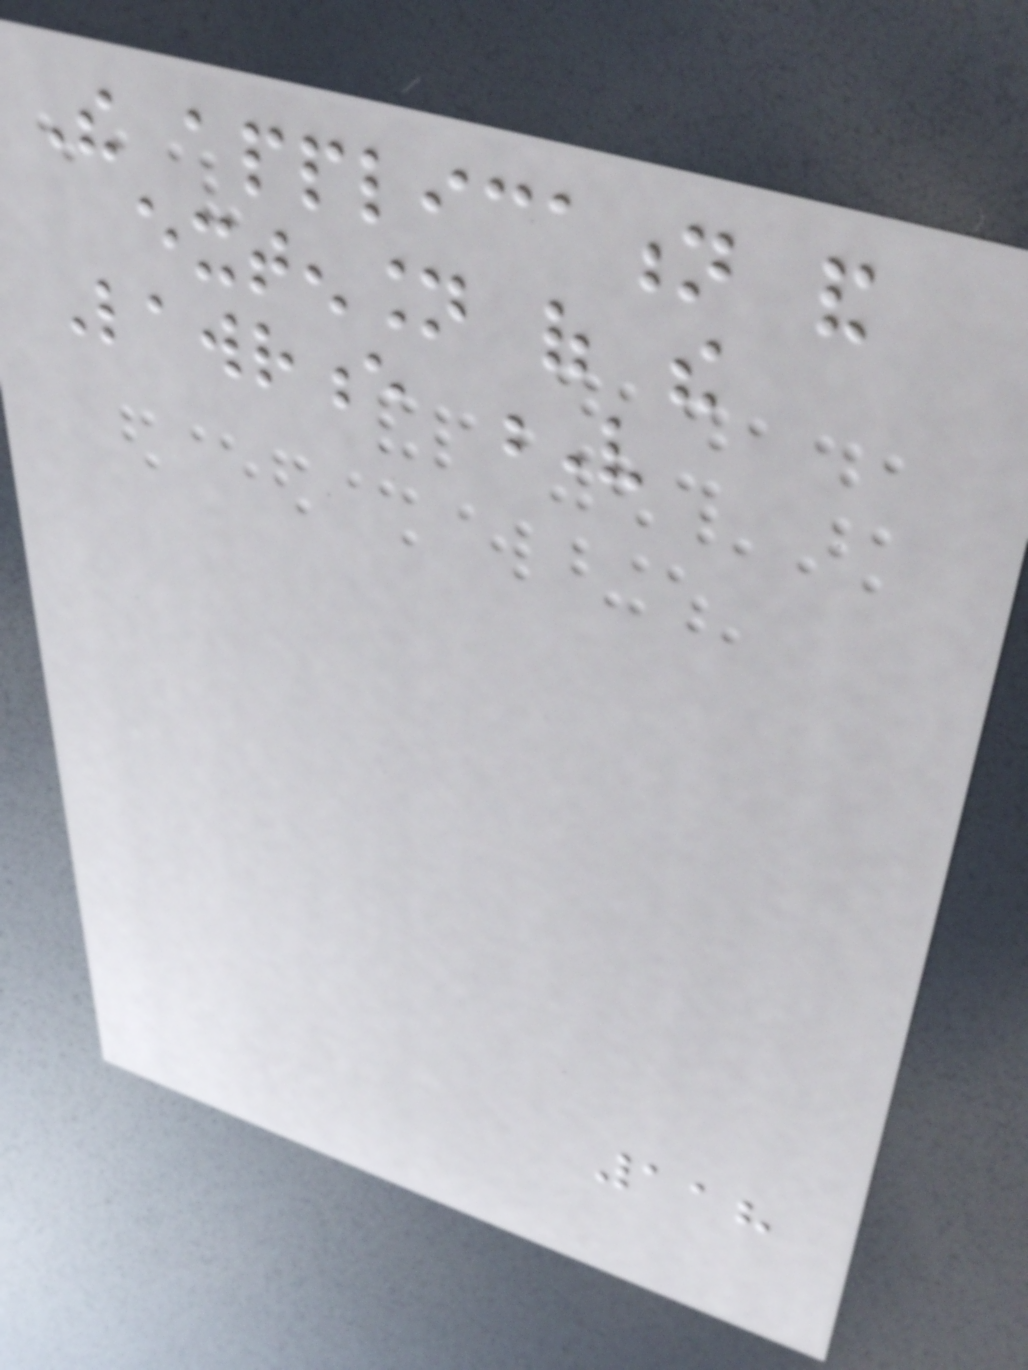The application and
extension of the
Lawrence V
118
